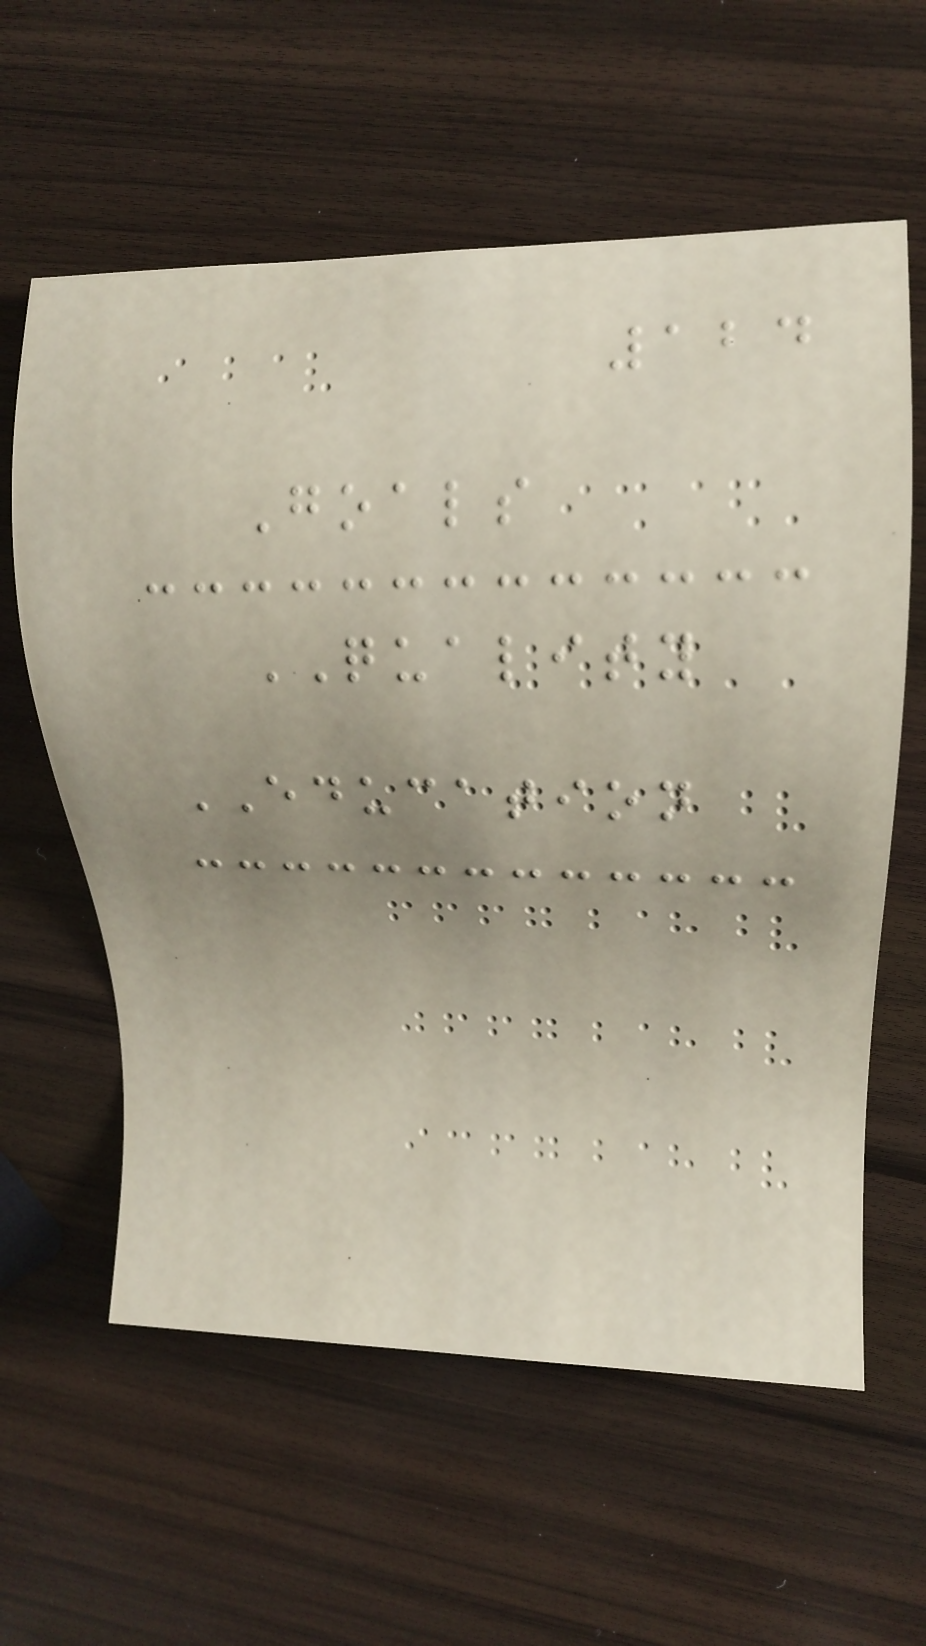124
Goals
QUALITY
EDUCATION
